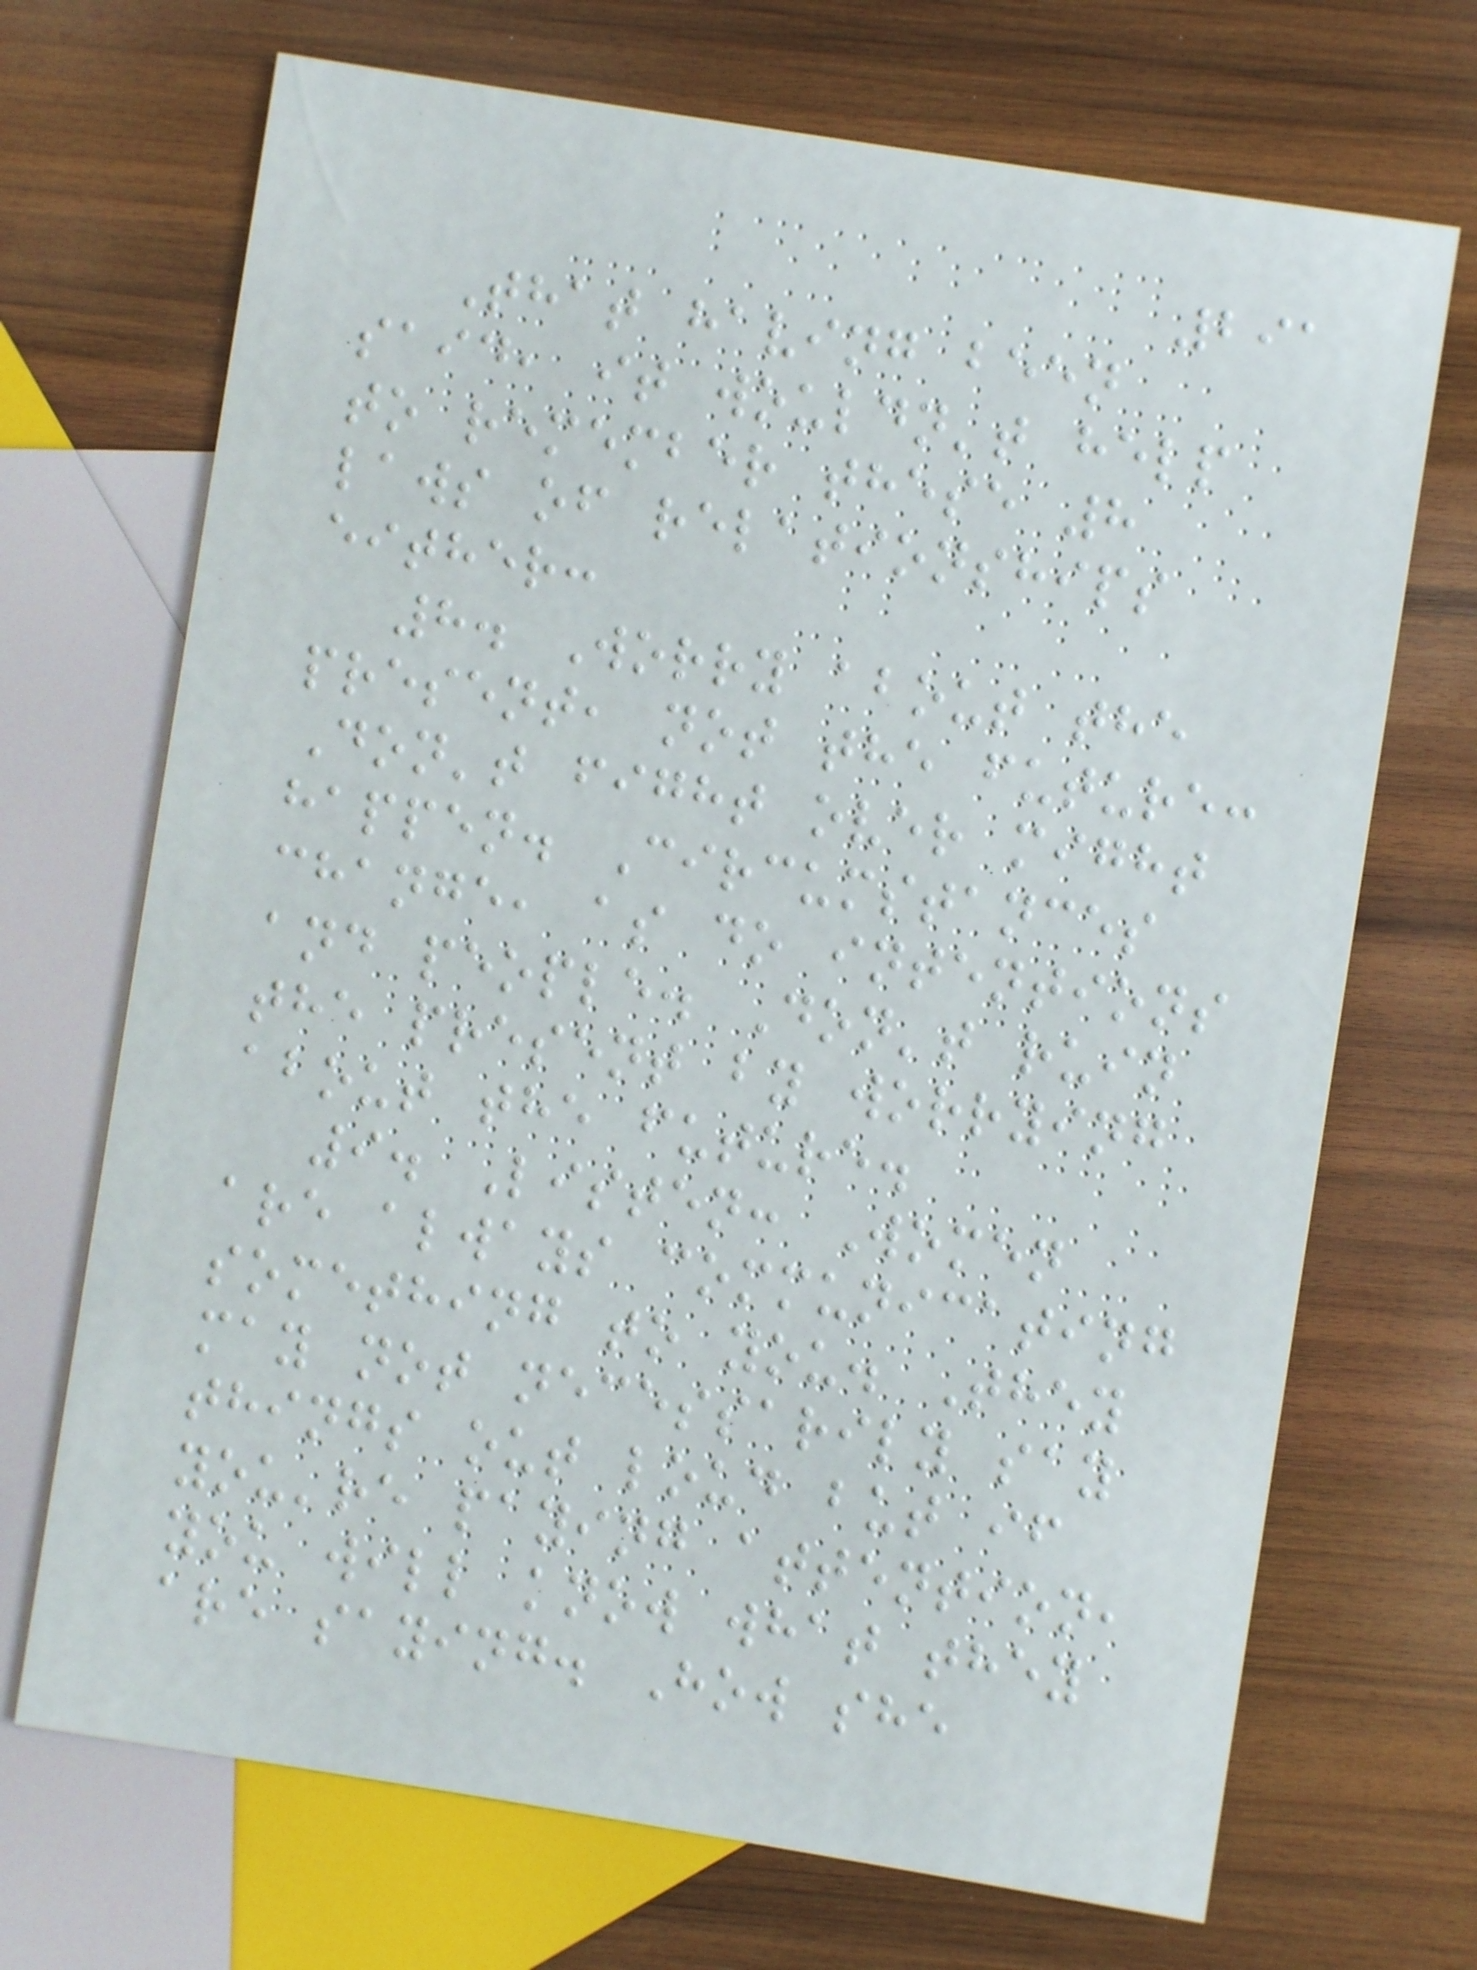291
That having been
said, it wouldn't help
to remember these 8
laws of relationships
either:
8. Worry about the
present, not the future:
Don't fight over might
happen. Circumstances
change, as do intentions
and people. Don't ruin
the present by worrying
about the future.
9. Listen: Women
are always communicating
something to you. They
may not necessarily say
things out loud but if
you're paying attention,
you will know what they
are saying. How she
